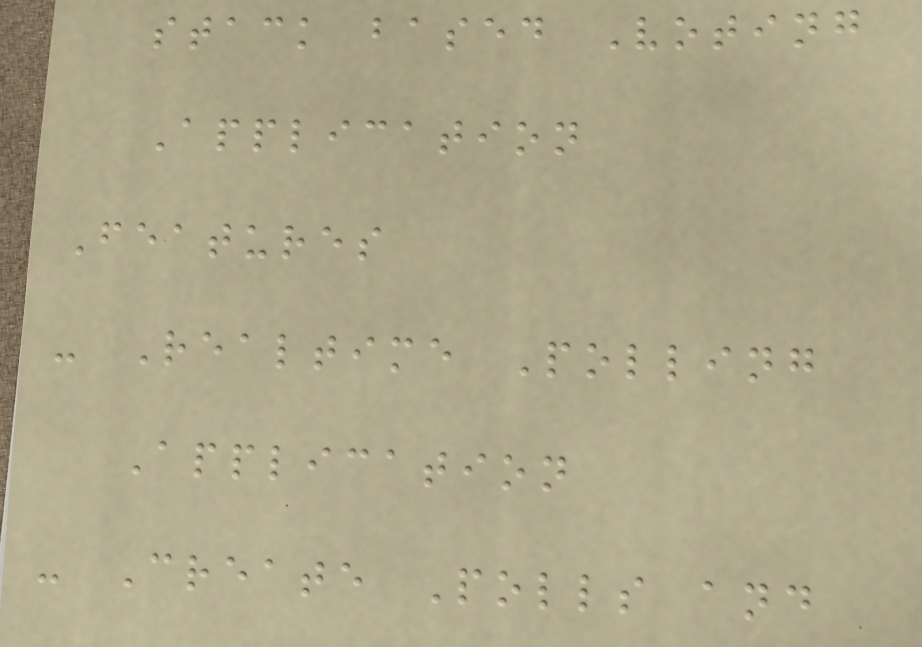stack based Voting
Application
Features
- Realtime Polling
Application
- Create Polls and
